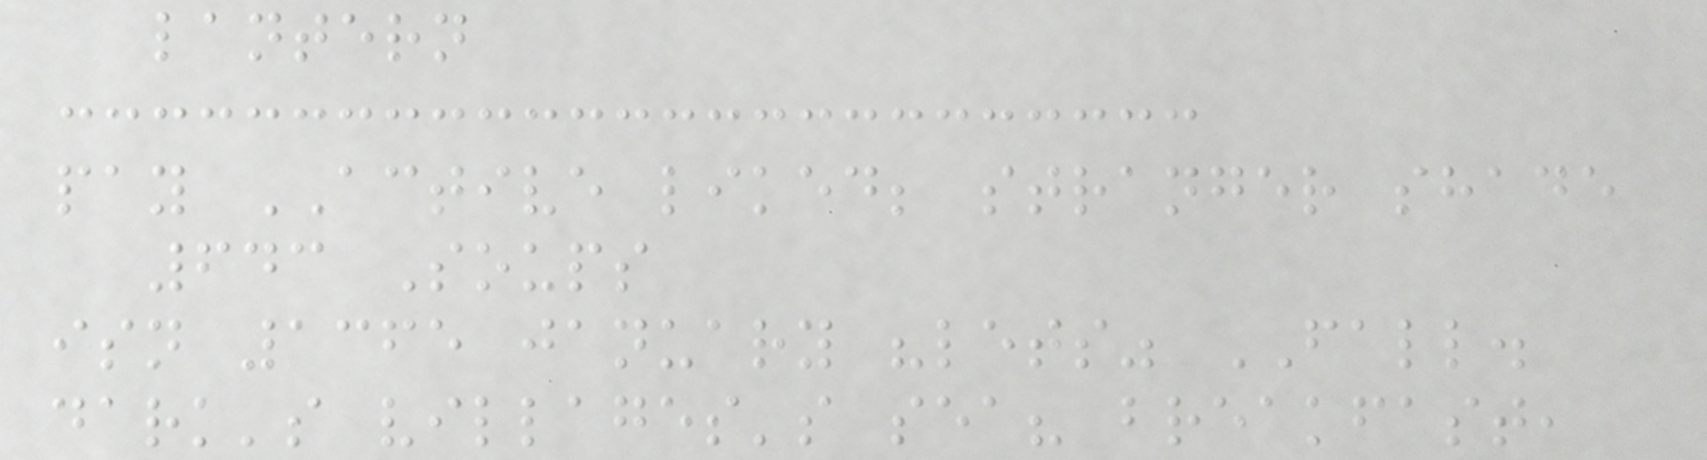lantern
pay ACTIVE liked; stranger shade
643 Soups
isn 1365 january "lets" FALL.
dark's villages's sea? breakfast,
